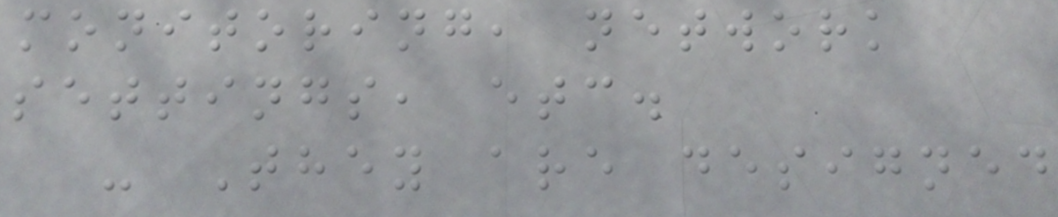monitoring, network
settings, etc.
- They are designed
